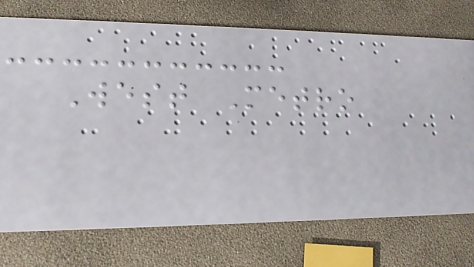West Metro
